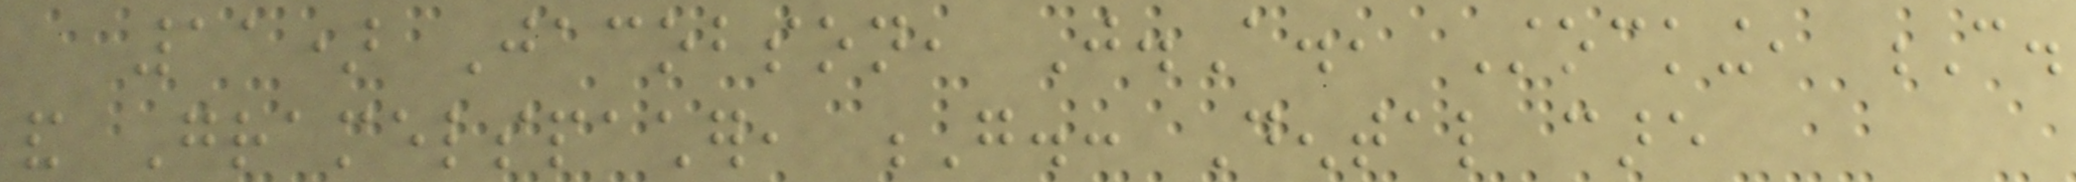11) Jacobson, J.A., Stocking, C.
and Gramelspacher, G.: Dental care
